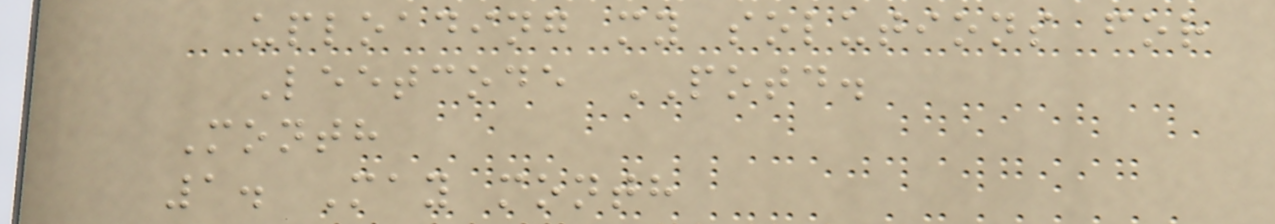uploading my solutions for
Leetcode POTD.
Month
1. May month
